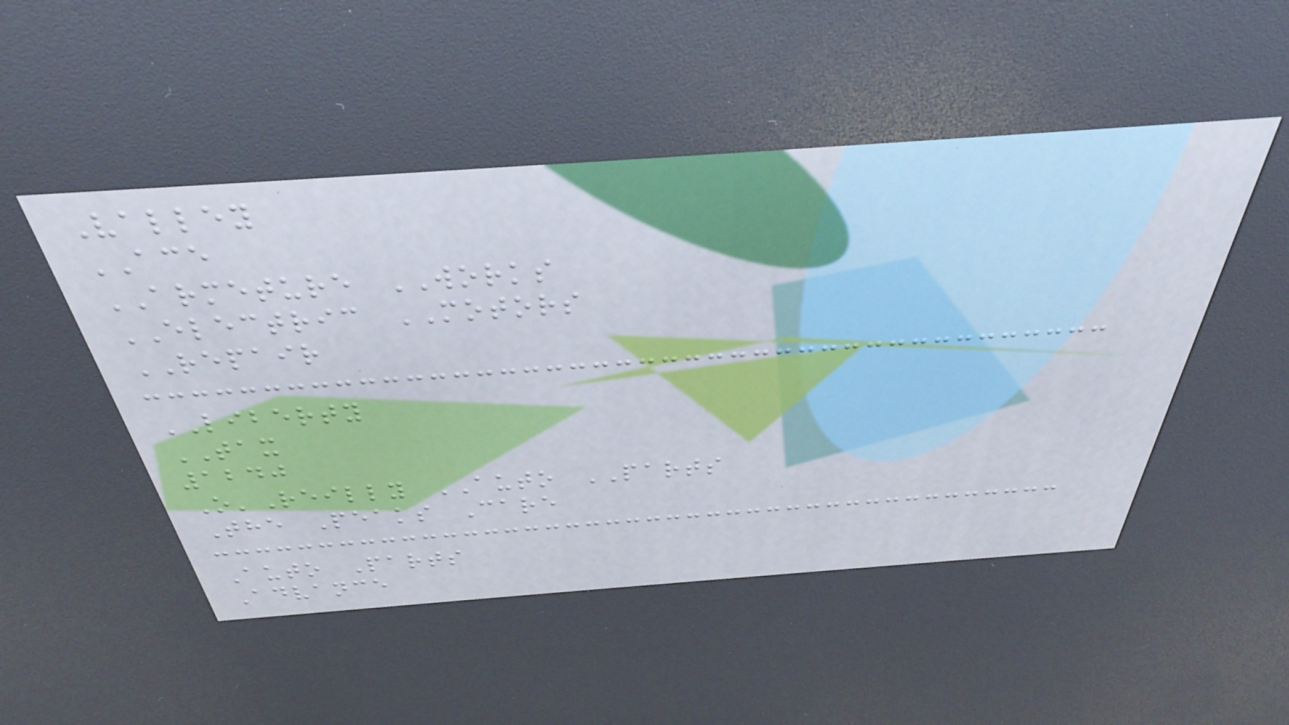Valley
ACE
ARMETURE WORKS
ELECTRIC MOTORS
REPAIR
LIBERTY
TAX
1240
O'Reilly AUTO PARTS
The Peaks Care
Auto Parts
Advance
